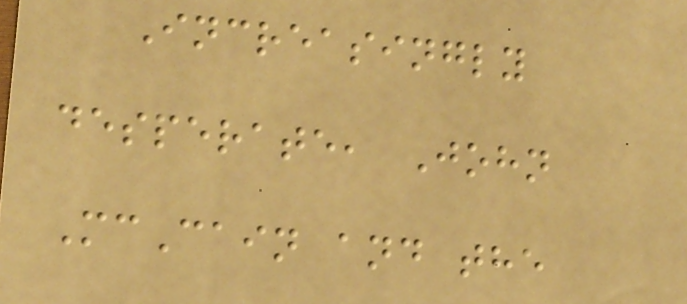Increasingly
desperate, John
McCain and the
